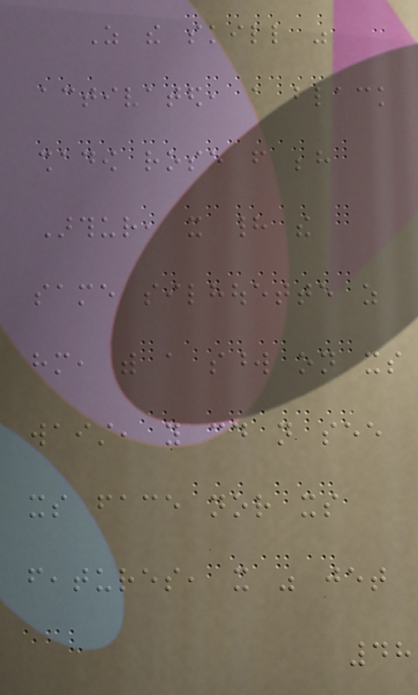As the skill was
activated, a black
shadow rose from behind
Arthur, it had the
same silhouette as
him, with a sword on its
waist, you could not see
its face nor its
features, it was jet
48
